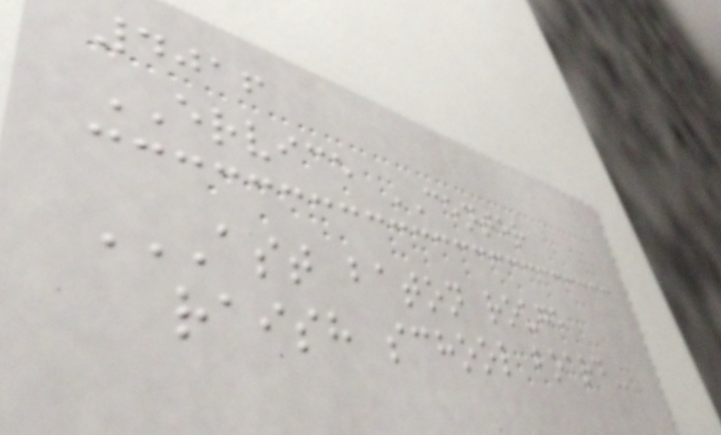4016
ERVICE CENTER
AST BATON ROUGE
RAISH SCHOOL BOARD
